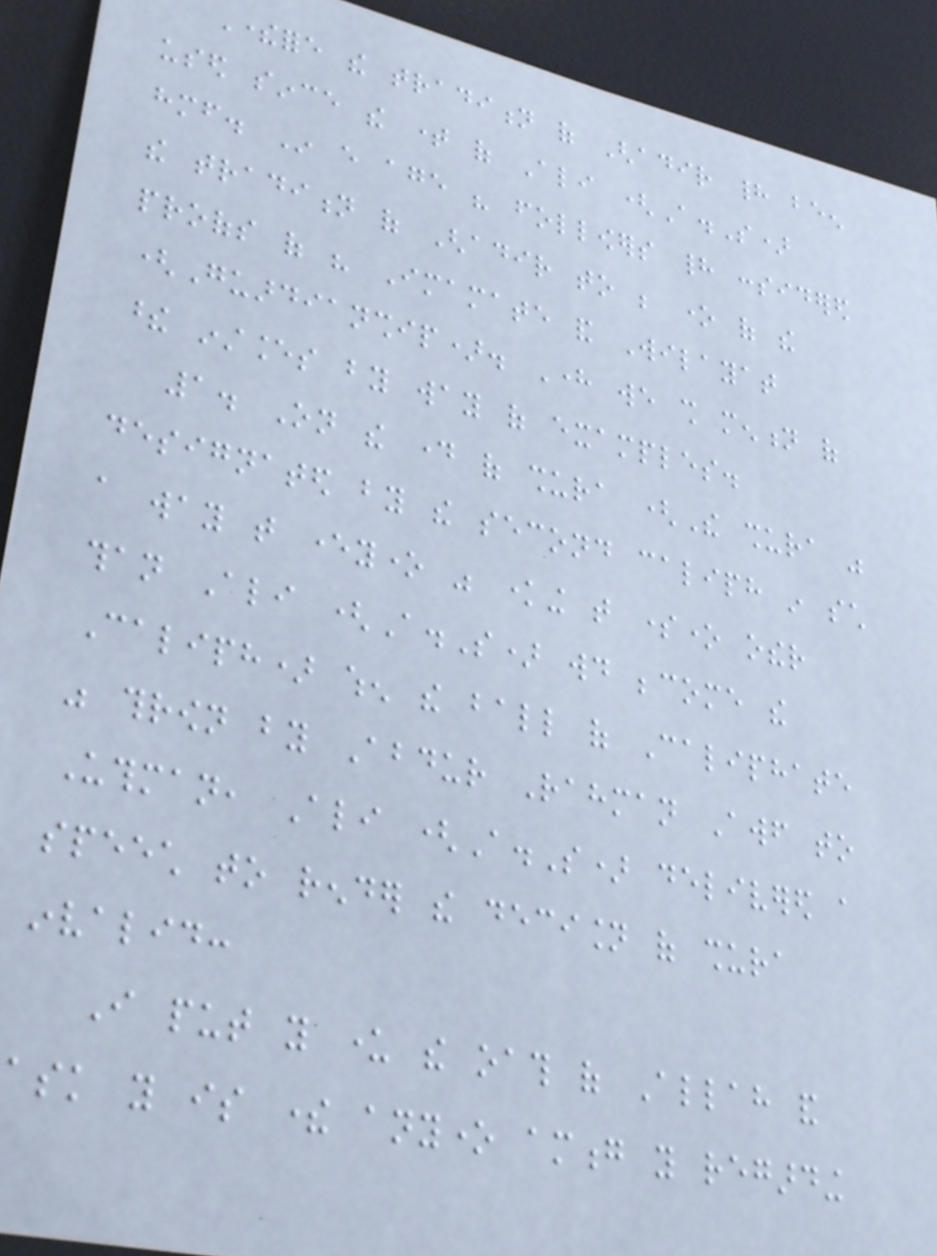Therefore the tradition of Ghadir had been
used since the time of Ali (A.S)
himself. In every age his followers had considered
the tradition of Ghadir to be one of the
proofs of his Imamate and Wilayat
(Guardianship). Here we shall mention of
these instances by way of examples.
1. On the day of shura (The shura was
designated by the second caliph in such
a way that everyone was knowing that someone other
than Ali (A.S) would become the
Caliph) when the ball of Caliphate
was thrown by Abdur Rahman Awf to
Uthman, Ali (A.S) delivered a
speech to render the decision of shura
invalid:
I put you under the oath of Allah and
ask you is there anyone among you regarding
